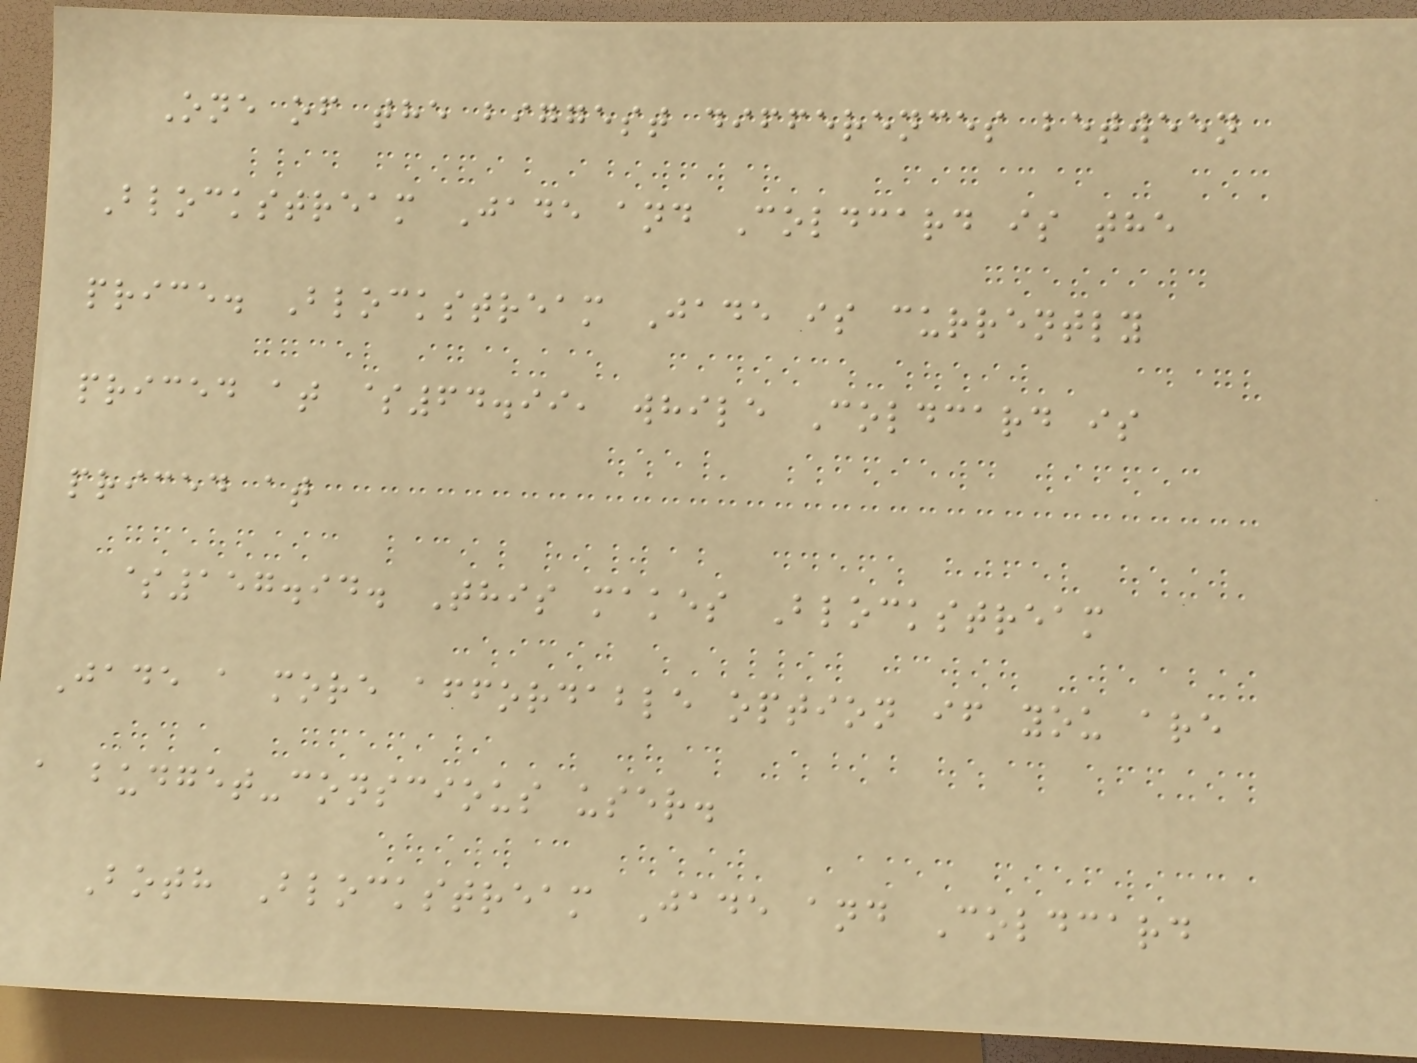One of the biggest differences between
Blockstream Jade and Coldcard is the
price. Blockstream Jade is currently
priced at $64.99, while Coldcard is
priced at
$157.94. This makes Blockstream
Jade a more affordable option if you are
a budget-conscious user.
Both Blockstream Jade and Coldcard
